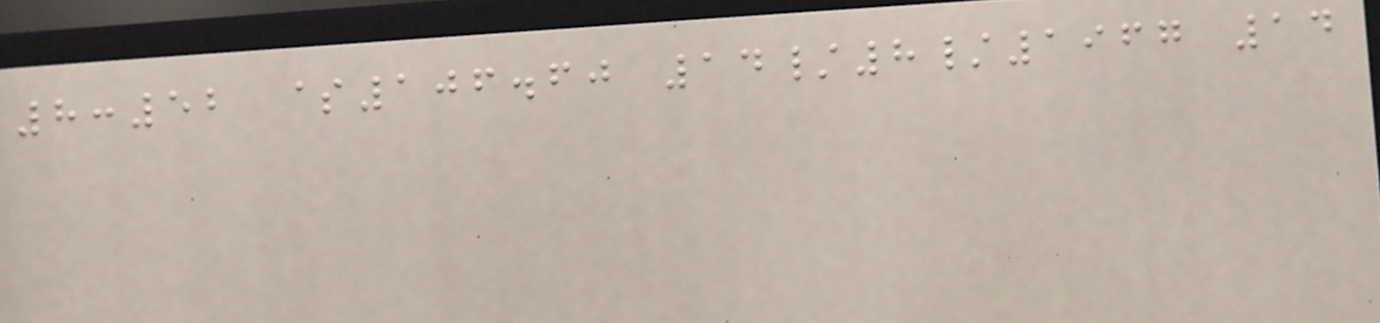8:52 $106.60 14/8/1967 14
